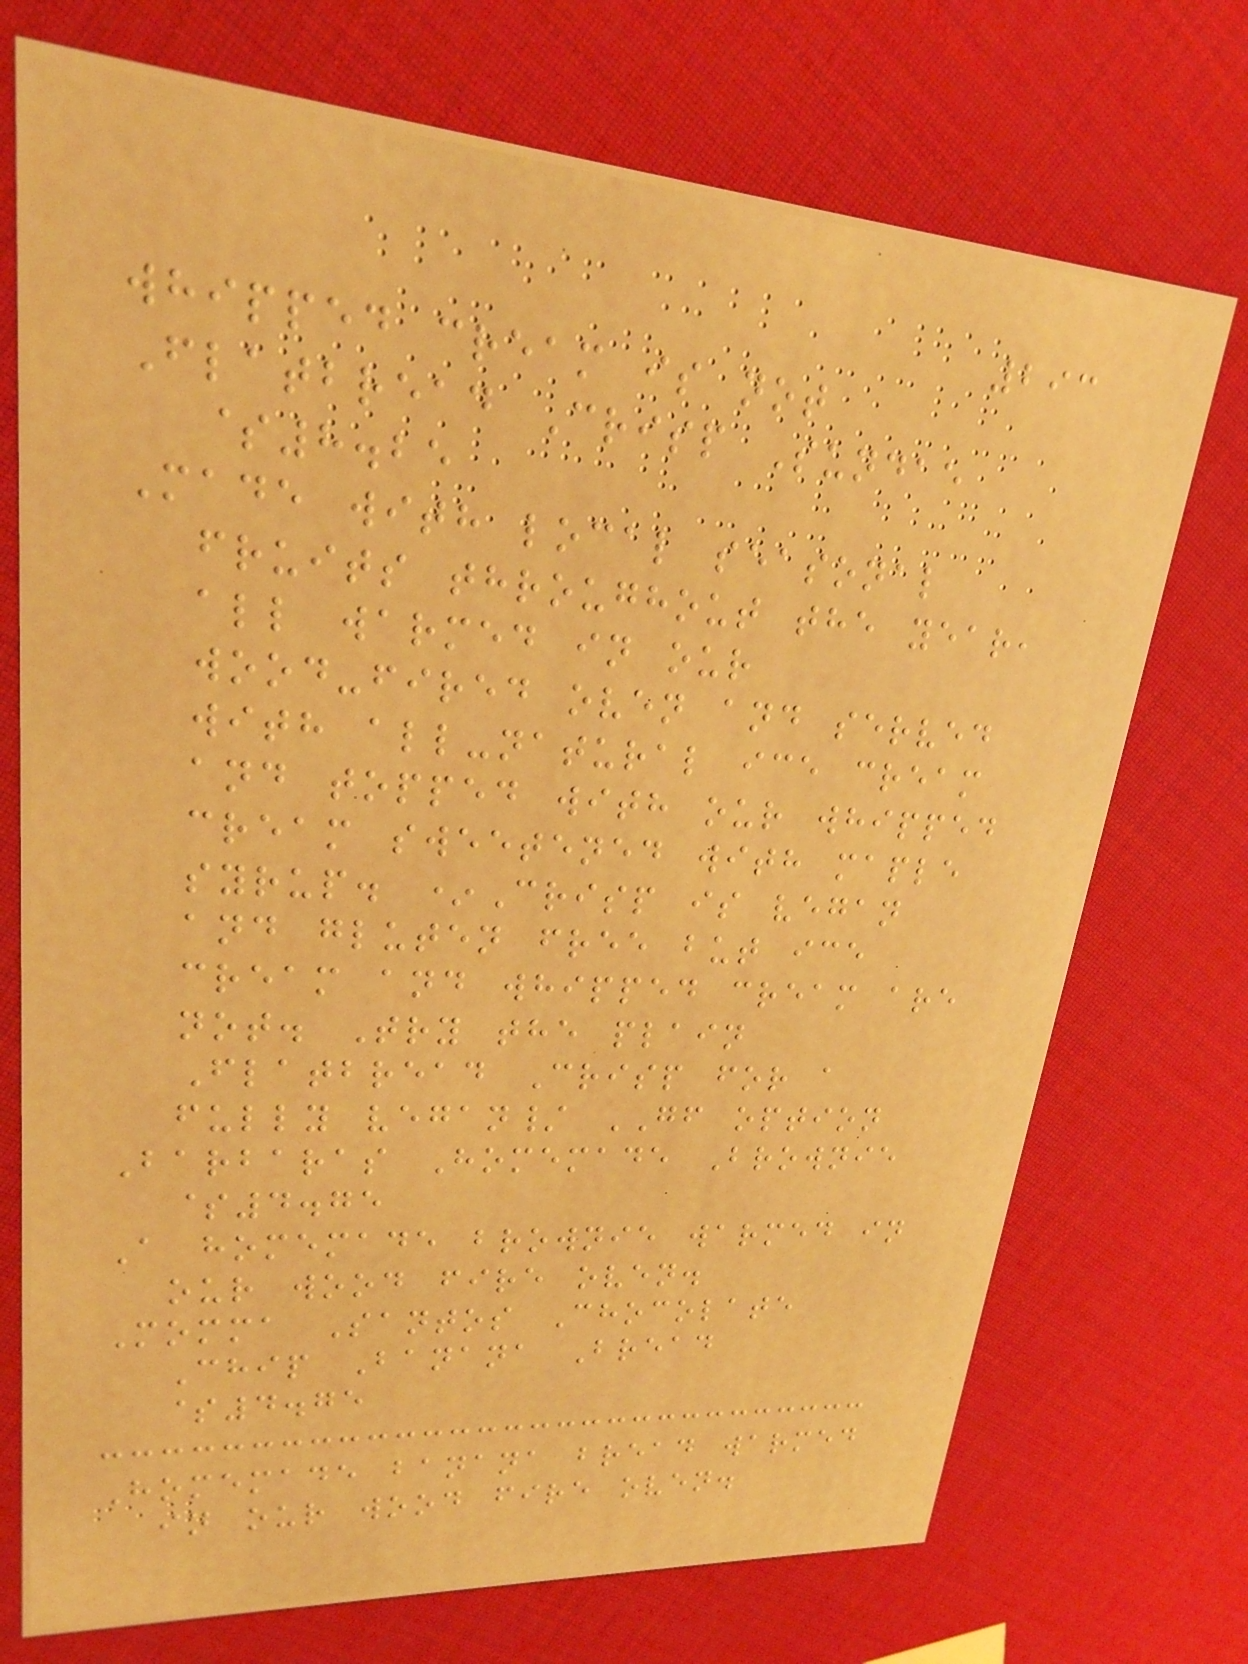293
whipped cream is not
Flatbread Crisp Sundae
$8.25
Made with local seasonal
fruits throughout the year,
all warmed in our
wood-fired oven and served
with all-natural ice cream
and topped with our whipped
cream sweetened with maple
syrup. *Crisp is vegan
and gluten free but ice
cream and whipped cream are
not. Try the plain
Flatbread Crisp for a
fully vegan/ GF option
Barbaras Homemade Brownie
$4.75
A homemade brownie warmed in
our wood fire oven.
Momma Santos Chocolate
Chip Banana Bread
$4.75
Homemade banana bread warmed
in our wood fire oven.
